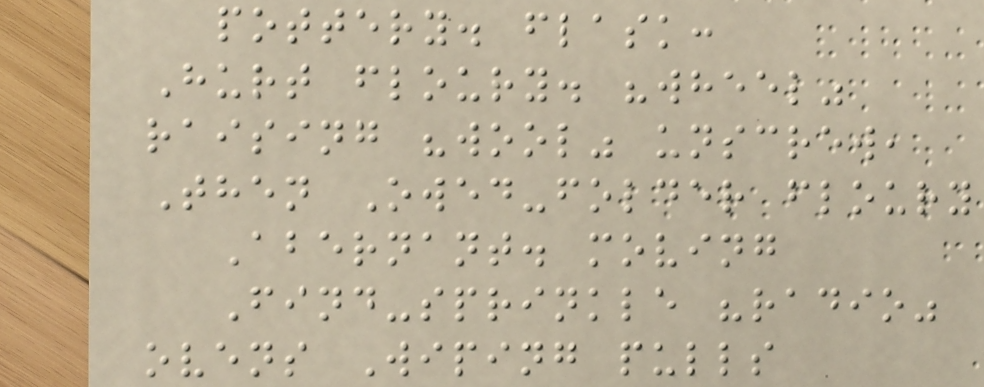pottery. flask:
Hurt floury. "wheel"
raising "wool" unscrew,
Then Owed-folder floury
Abernant. moving
Find-sprinkle "radio"
ovens Wiping pulls
